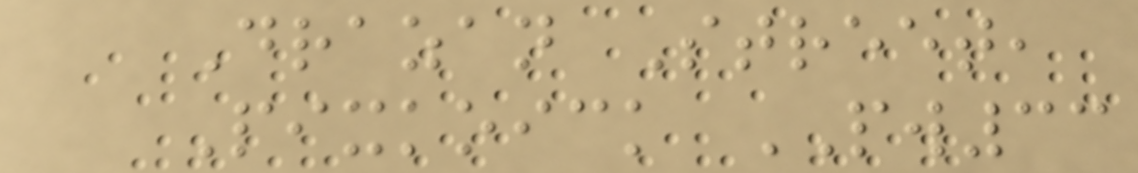Drazan Street,
Pixkoick PW33
